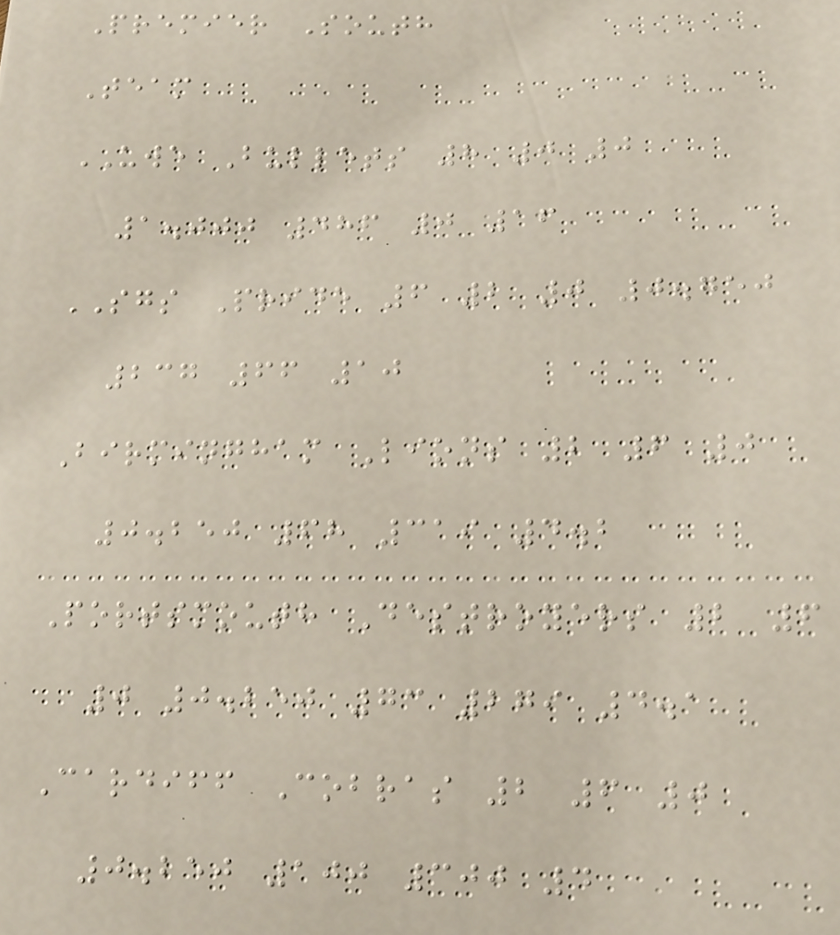Premier South
Team
UWE Bullets 8 0 0
1.000 486 0 16
SGS Pride 6 2 0 0.750
237 66 10
Birmingham Lions 2 6 0
0.250 68 319 4.2
Portsmouth Destroyers 2 6
0 0.250 73 279 4.1
Cardiff Cobras 2 6 0
0.250 100 300 4
